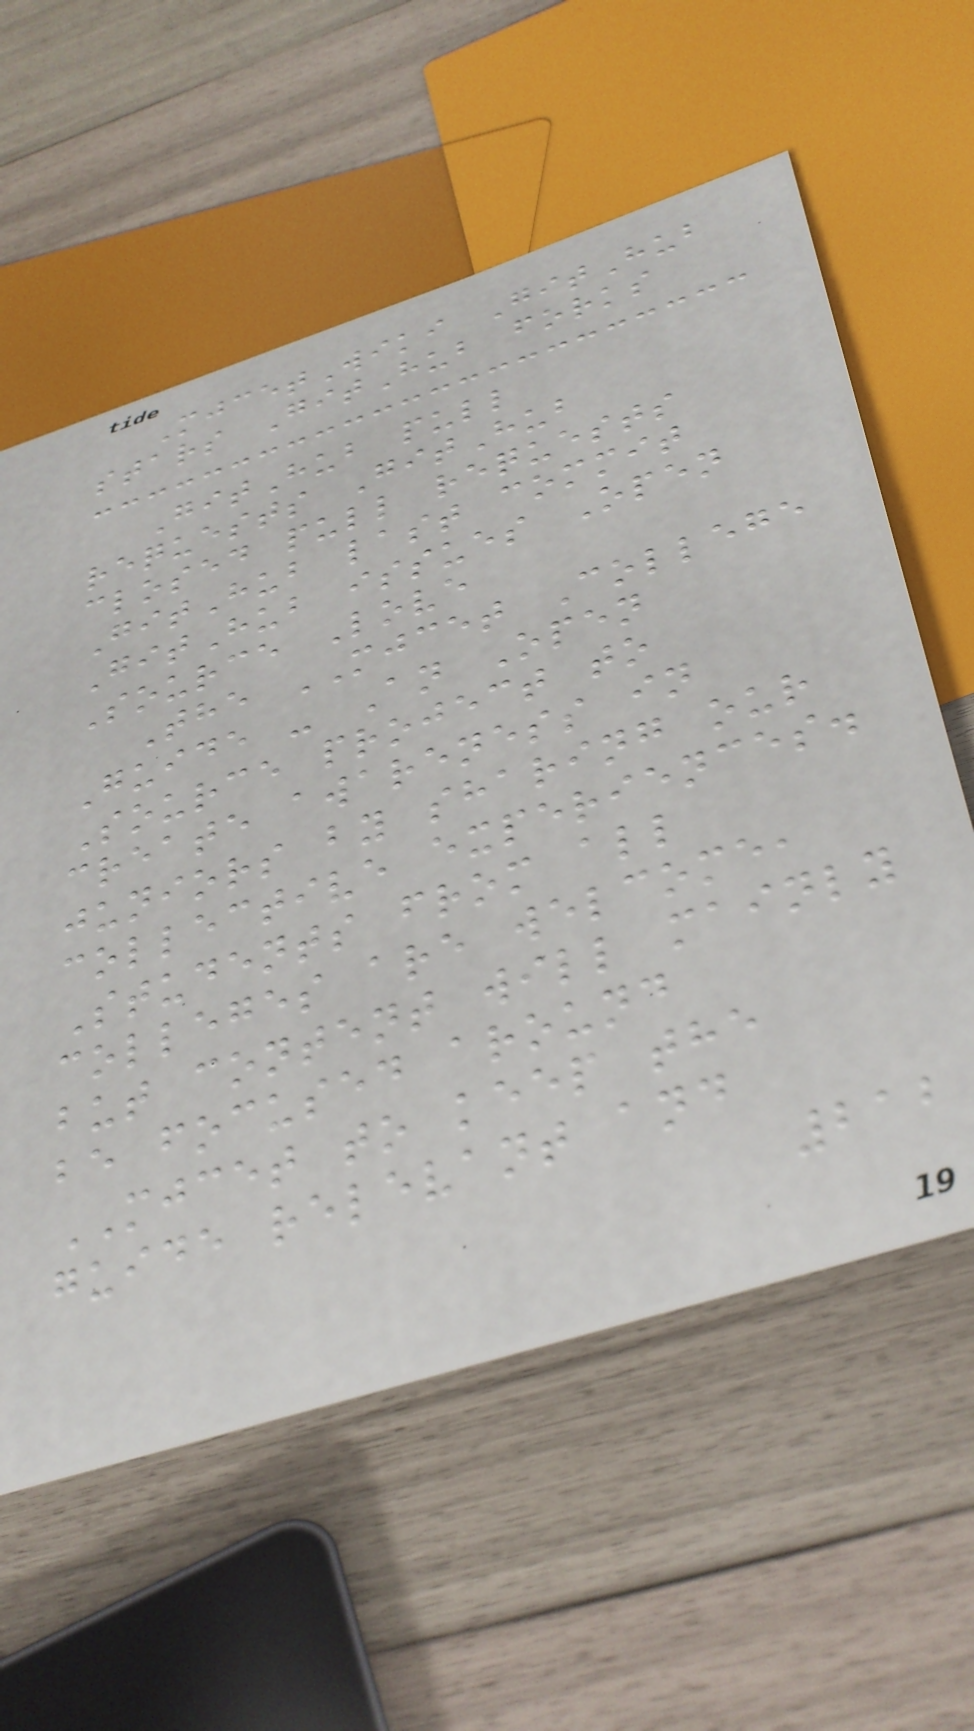MjcetWiki GitHub
stars GitHub forks
GitHub pull
requests GitHub
closed pull requests
GitHub last commit
GitHub issues Open
Source Love
The MJCET College
Guide - An Open
Source project to
create awareness in
juniors by sharing our
collective experiences.
Students from all
colleges are welcome,
but content will mainly
be focused around
MJCET to keep the
guide relevant and
212
